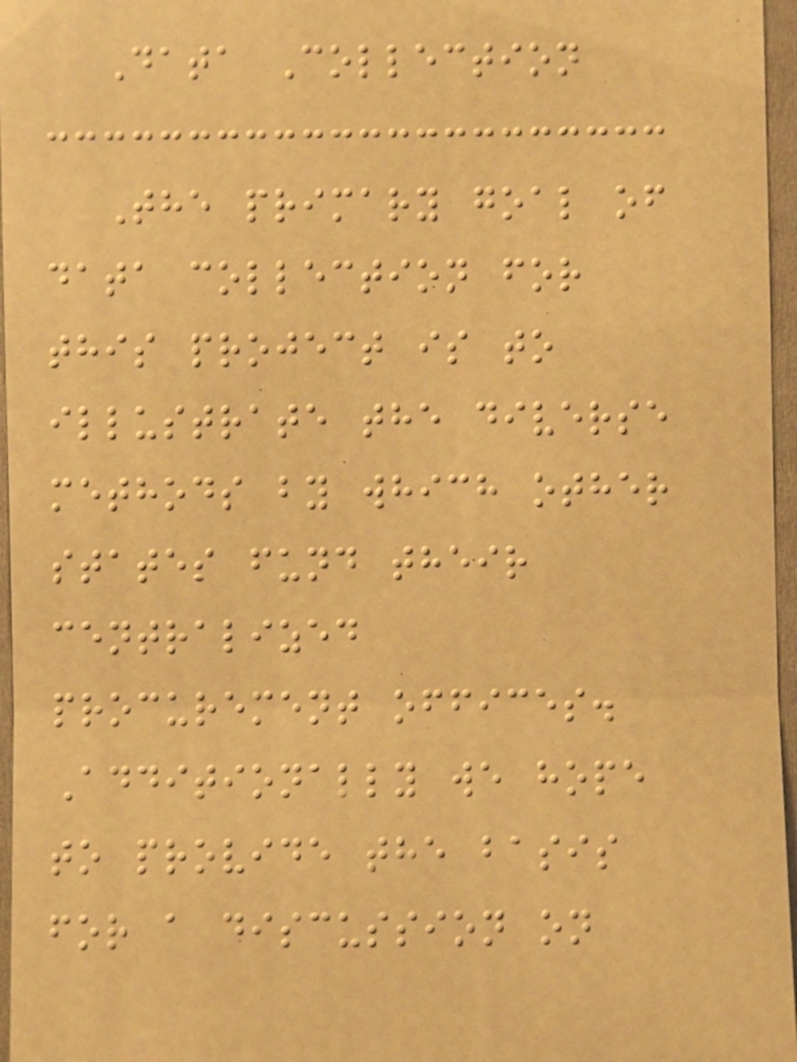Data Collection
The primary goal of
data collection for
this project is to
illustrate the diverse
methods by which other
states fund their
centralized
procurement offices.
Additionally we hope
to provide the basis
for a discussion on
